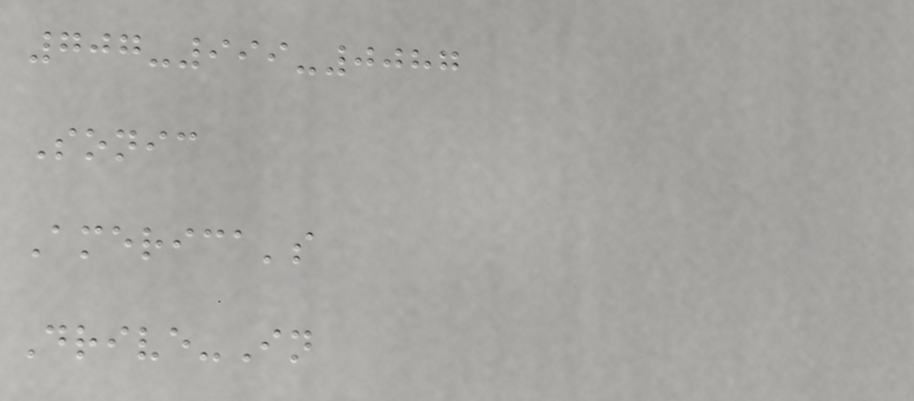707-999-0087
Sonic
America's
Drive-In
